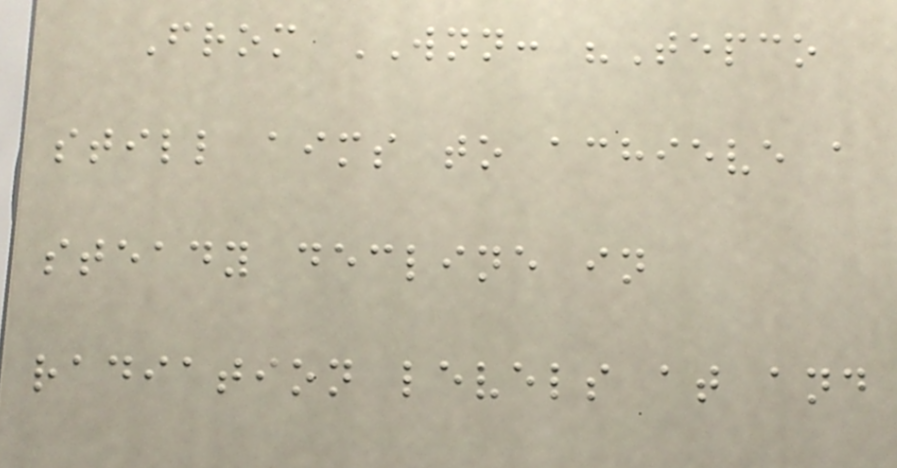From WNN: "Tepco
still aims to achieve a
steady decline in
radiation levels at and
